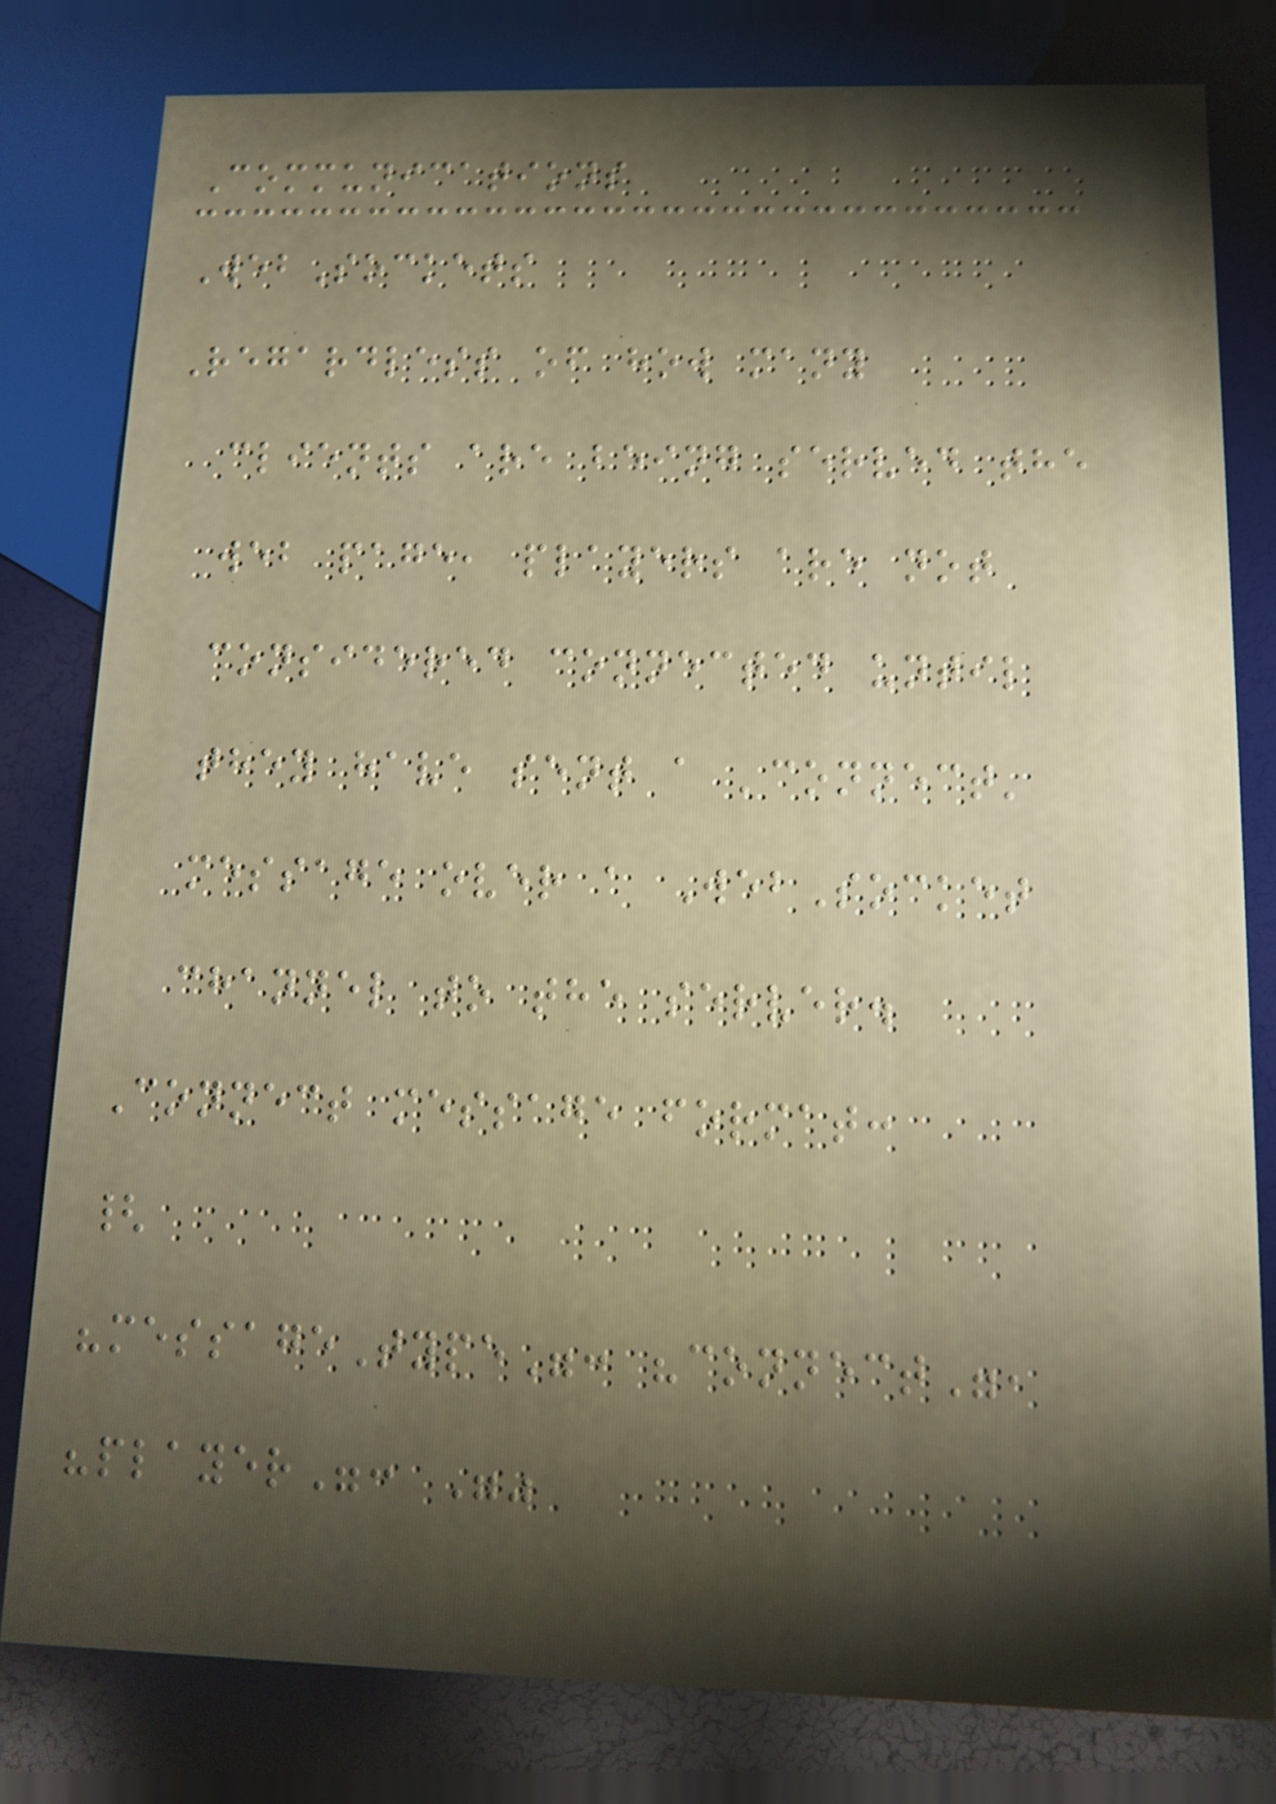Communications
WebSockets
Regardless of how many
clients are being served the
web page, players are not
considered connected until
they have sent a 'connect'
message over a WebSocket
channel to the server.
Connect message format:
{
"messageType": "connect",
"player": ""
